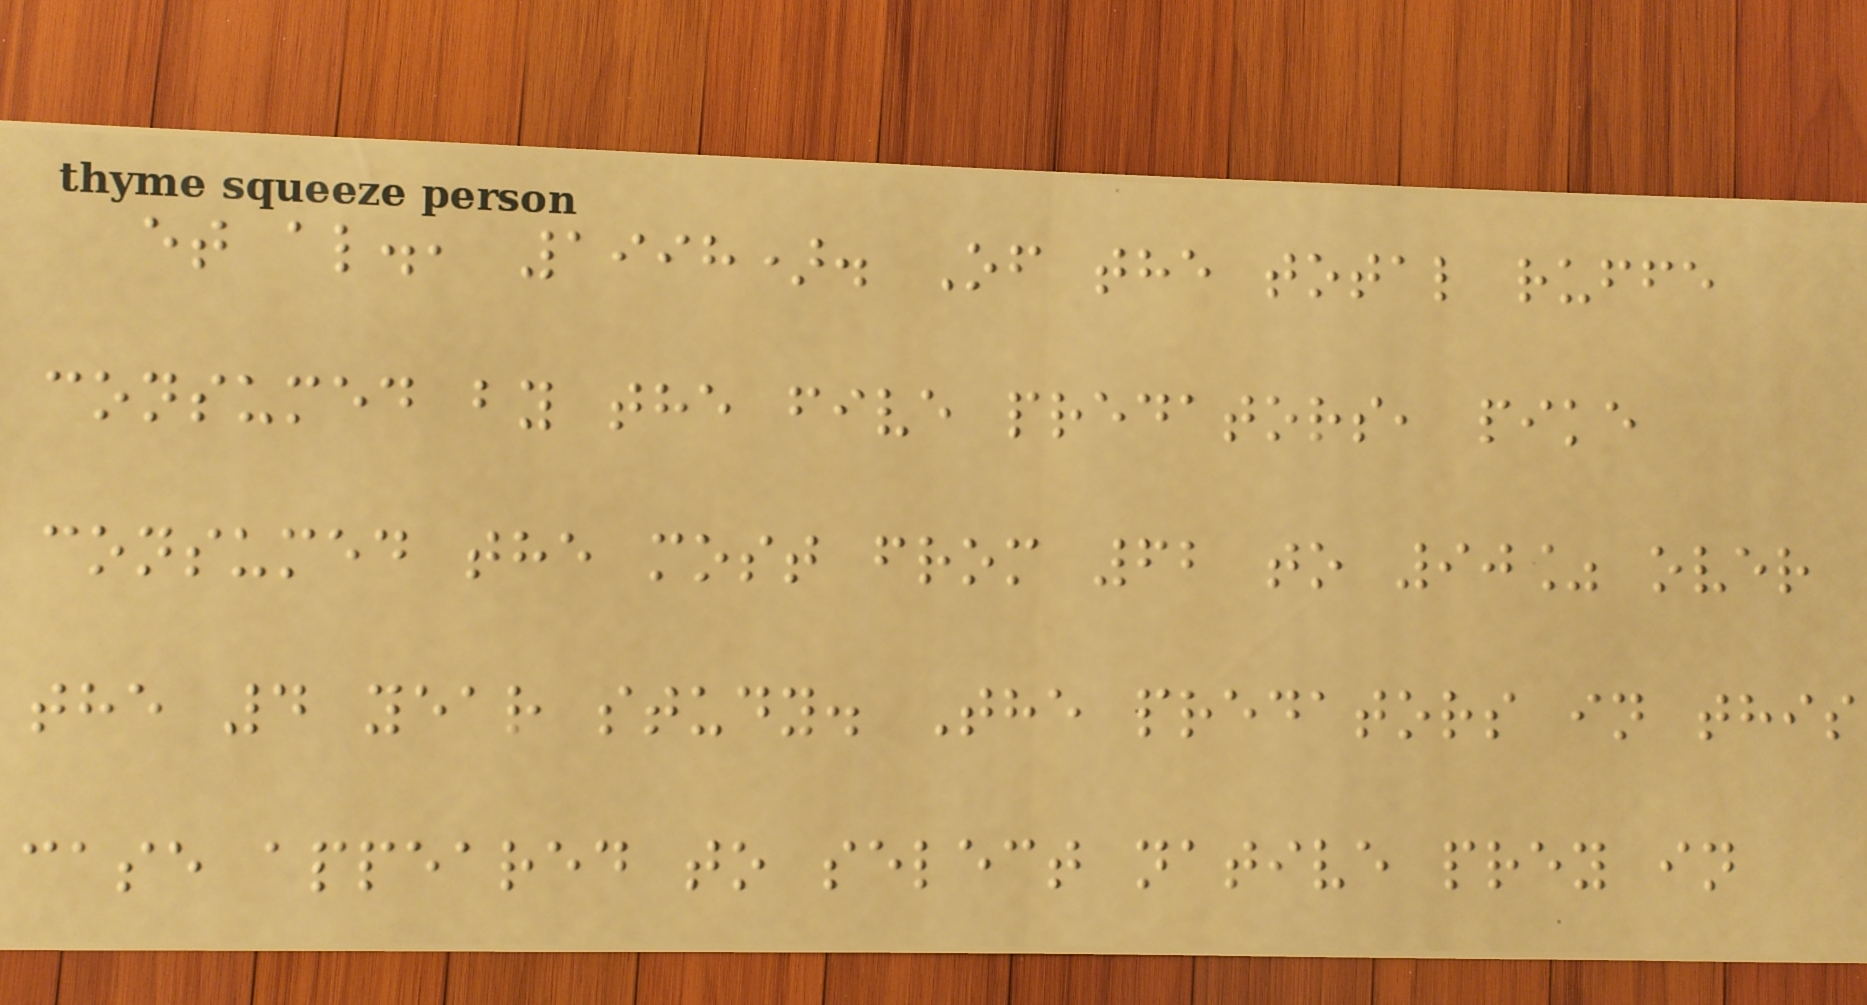et al., 1998). Of the total ruffe
consumed by the five predators, pike
consumed the most from 62 to 90% over
the 4 year study. The predators in this
case appeared to select native prey in
